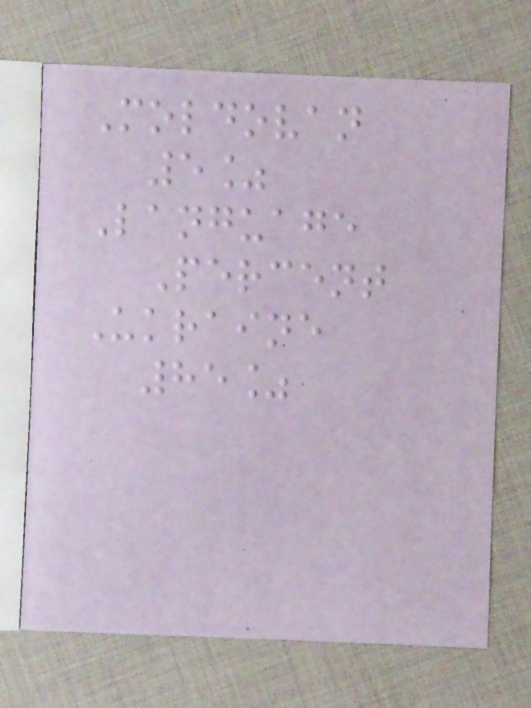Moldovan
5%
Language
Percent
Ukraine
85%
